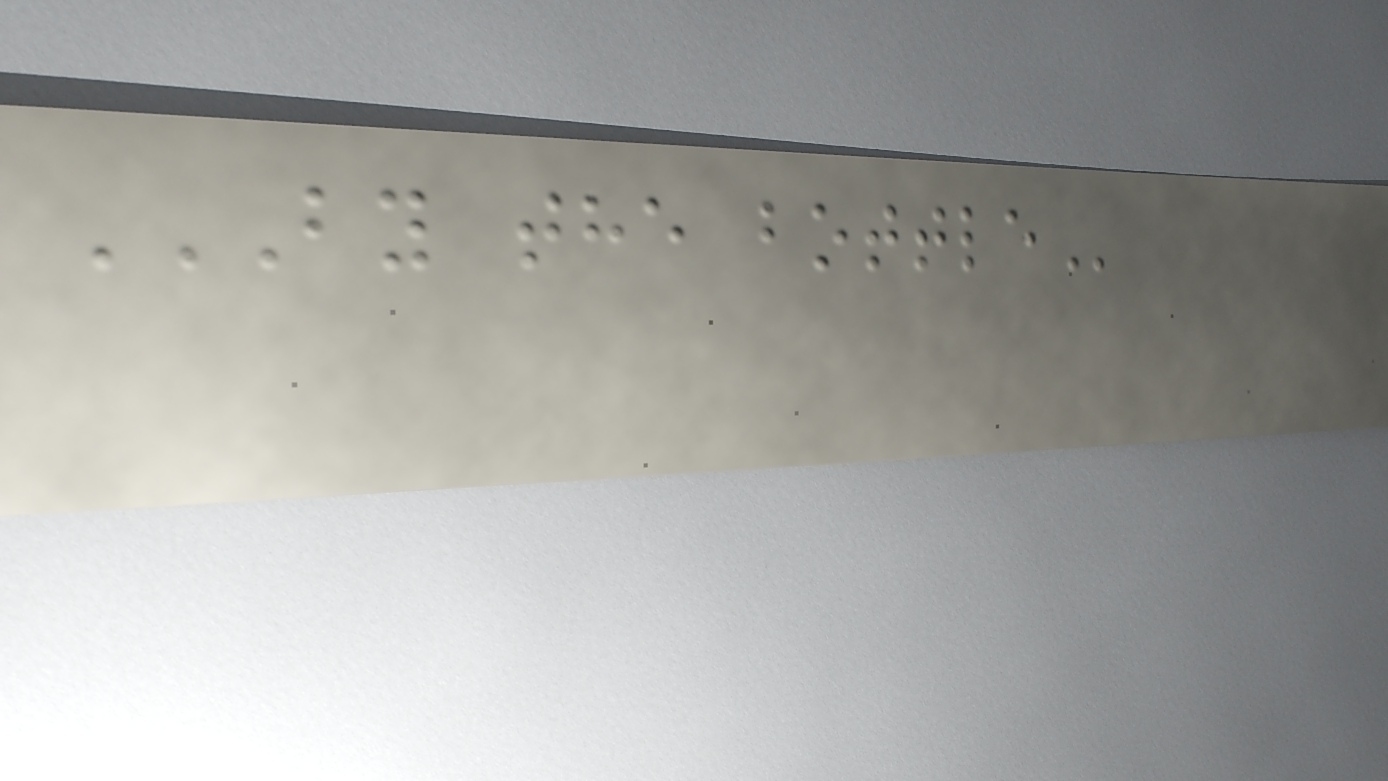BY THE BOTTLE
